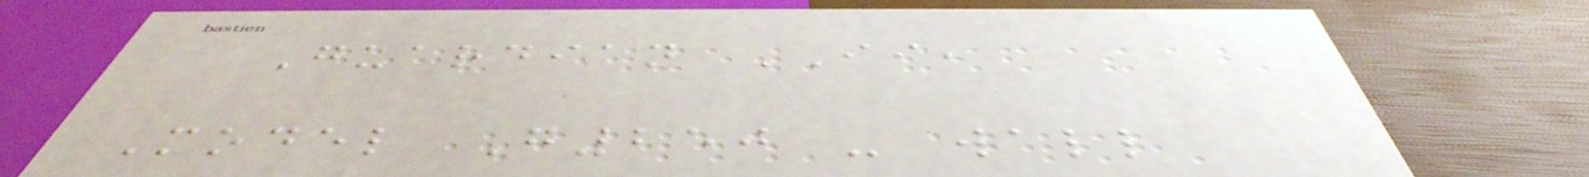Guardian II,
Model G250 - wall
